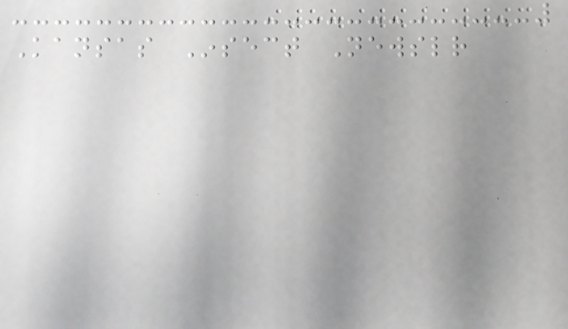Kansas Insect Newsletter
